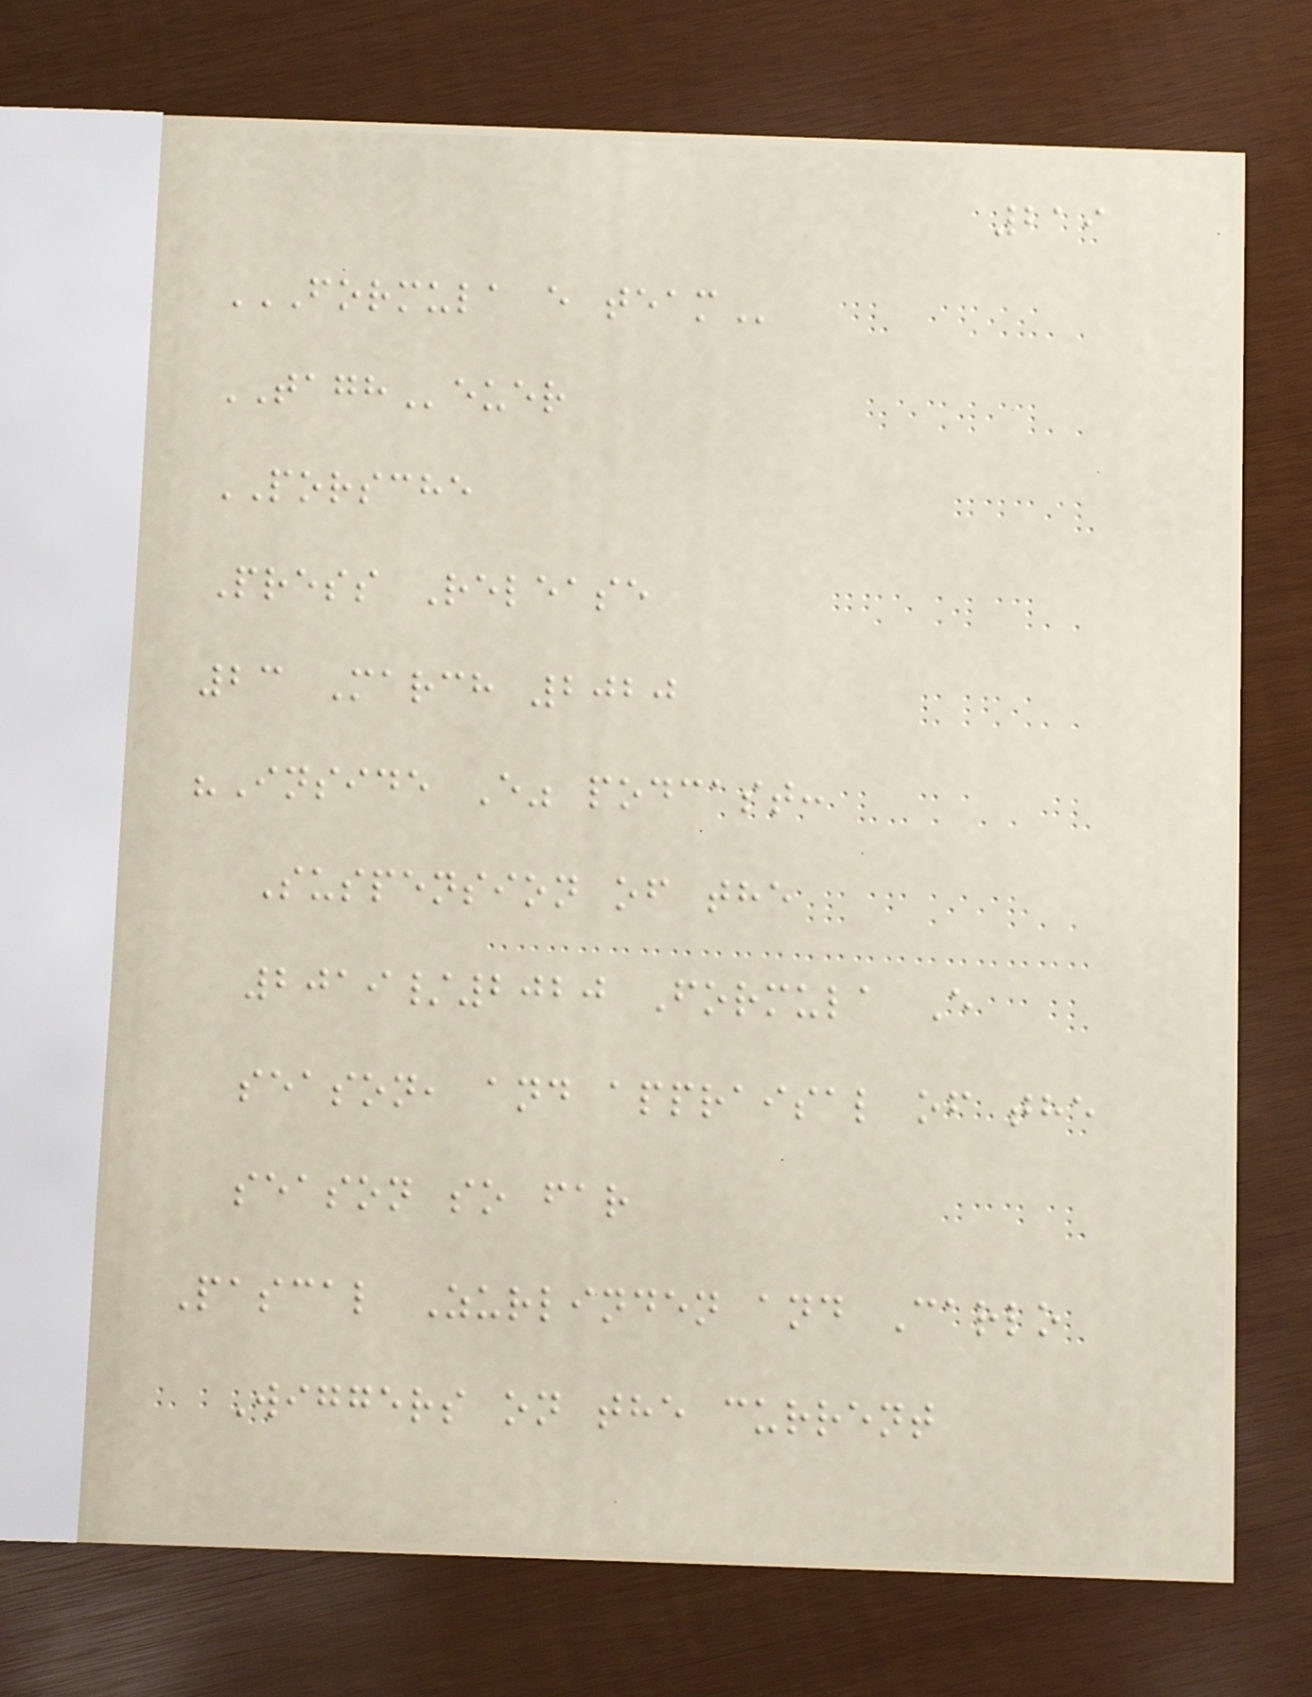219
FORMULA E TEAM
TAGHeuer
PORSCHE
Press Release
23 March 2020
"Inside E" podcast:
Suspension of the
2019/2020 Formula E
season, and appraisal of the
season so far
Pascal Zurlinden and Carlo
Wiggers on the current
